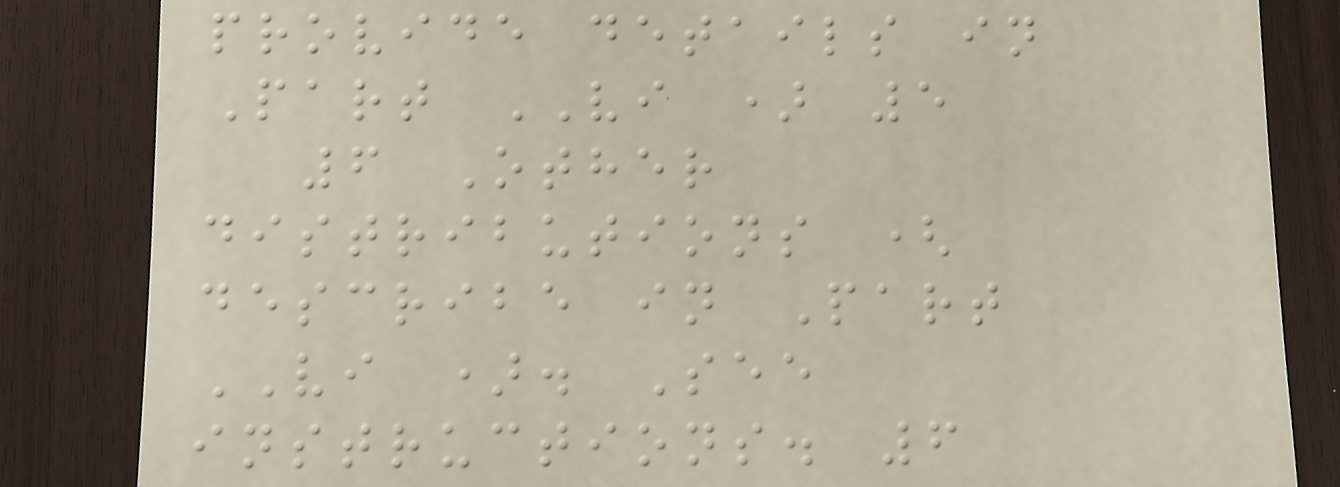provide details in
Part VI ) 5
6 Other
distributions (
describe in Part
VI ). See
instructions. 6
